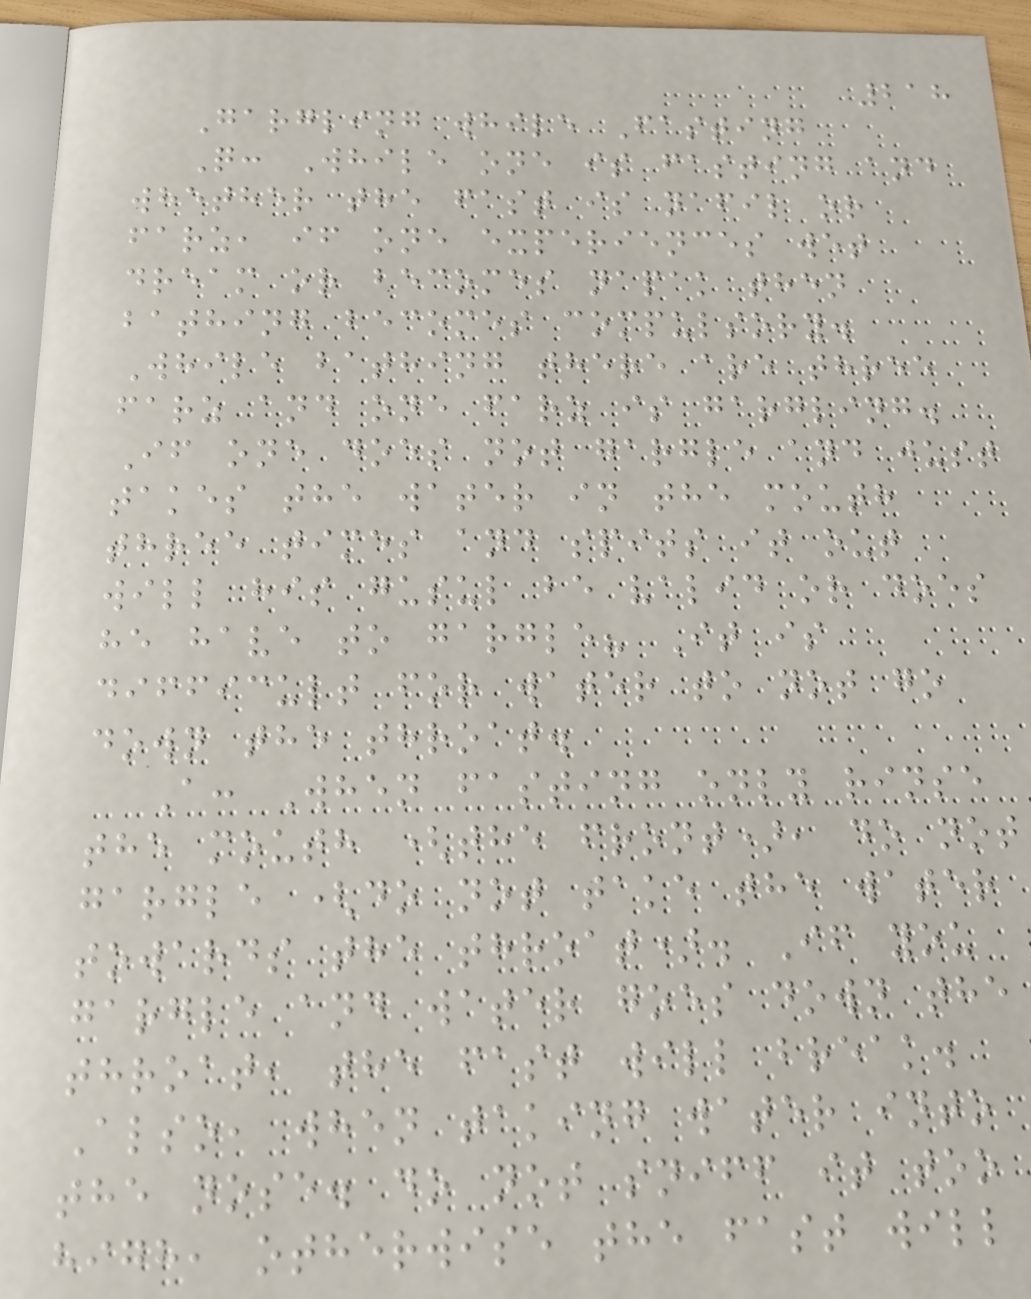218
Gargling while Fasting
Q: While one is fasting and
whether the fast is nafil or
farz, if one experiences wet
dream or becomes napak then
bathing becomes compulsory.
While bathing there are three
farz and one farz is gargling.
If one does not gargle and just
takes the water in the mouth
three times and spits it out
will his gusul be valid or does
he have to gargle? It is
difficult for water to not go
down the throat.
A: When fasting only rinse
the mouth (the front), do not
gargle (do not take the water
towards the throat). If you
gargle and water goes down the
throat, the fast will break.
Also, when taking water into
the nose. do not sniff it too
high, otherwise the fast will
